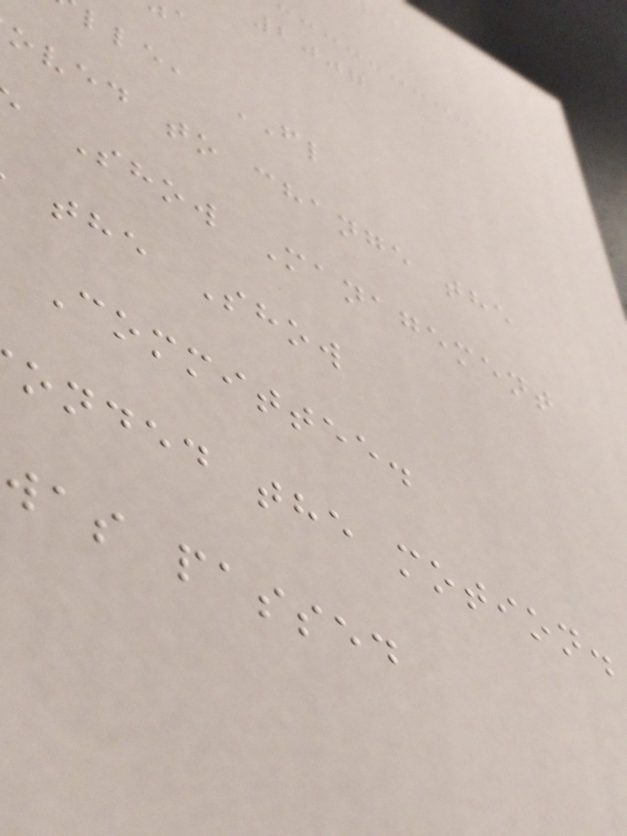lle, FL
oved to change the
Show Management
the Show
Committee.
onded the motion.
was passed
